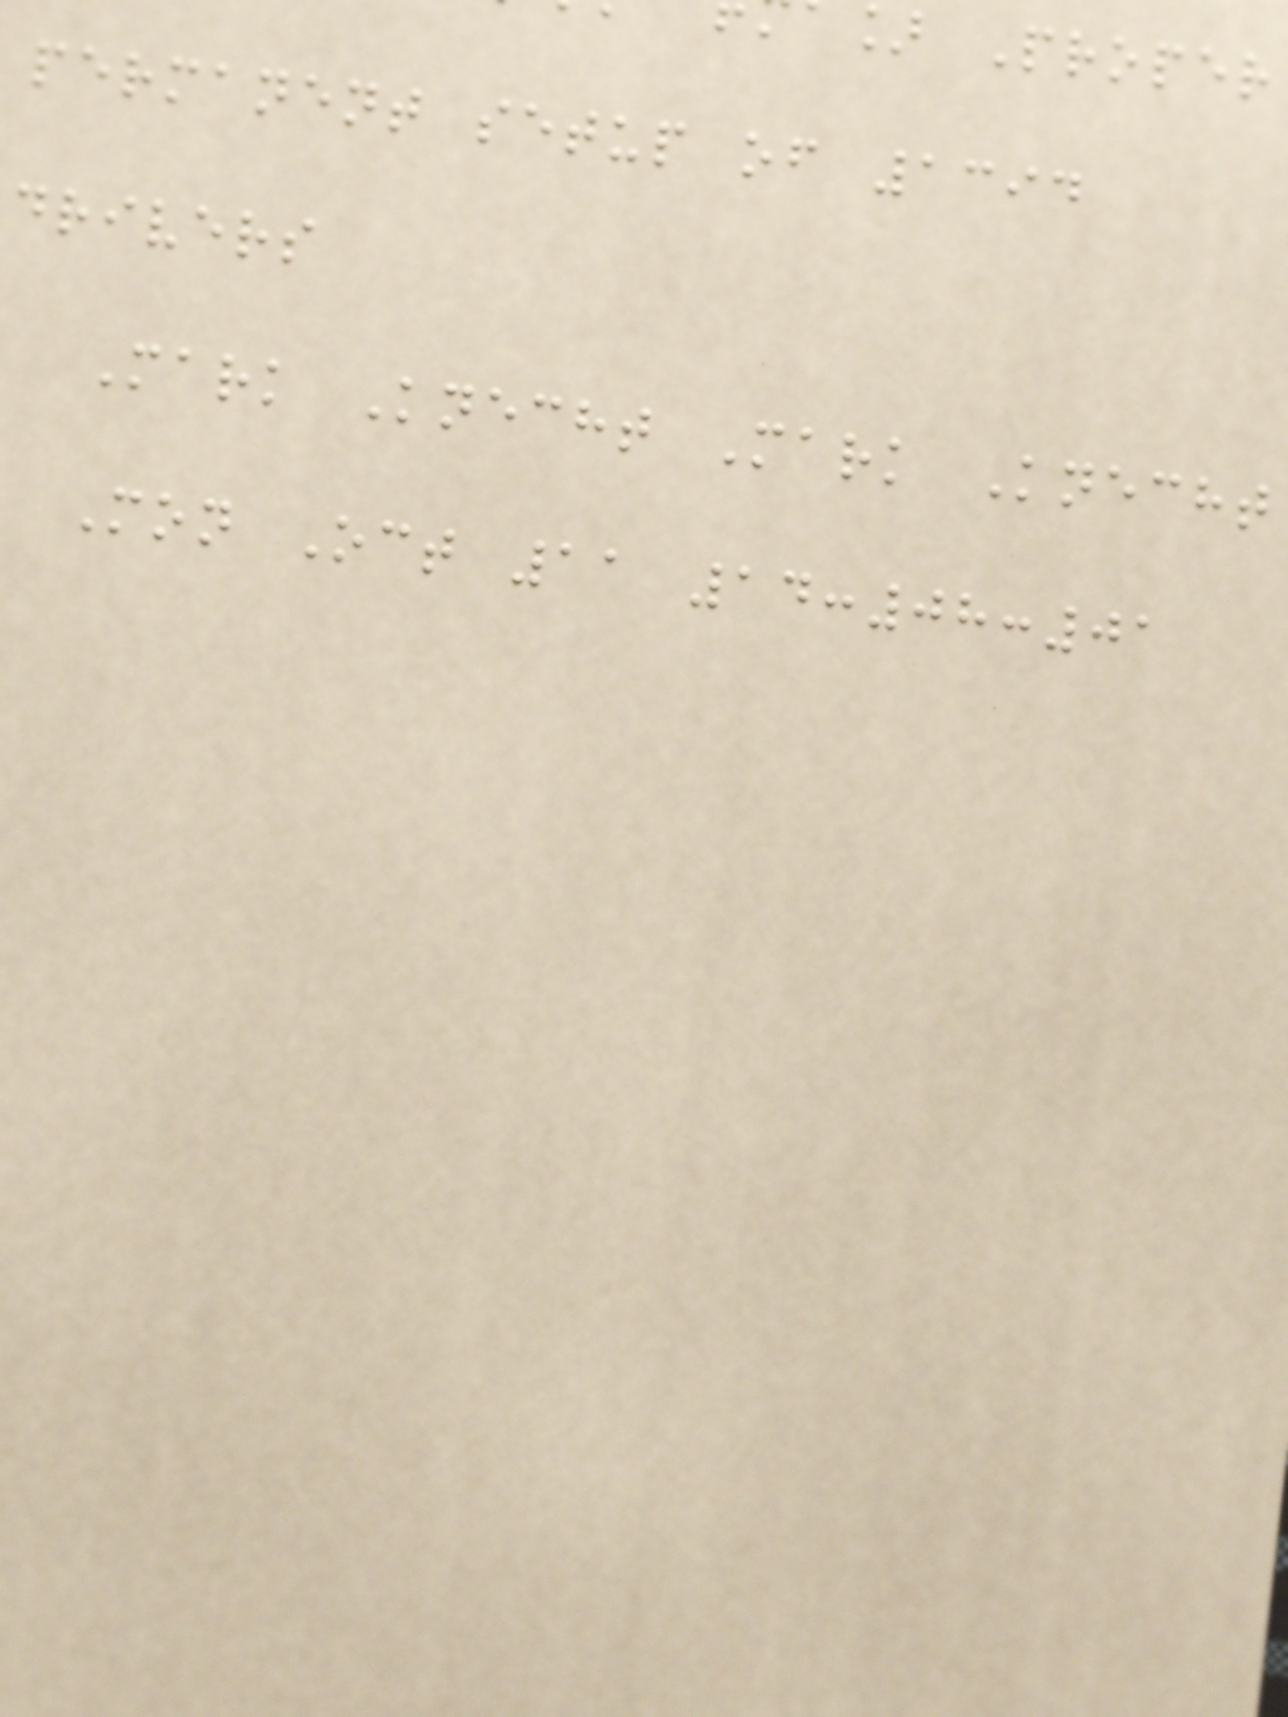] Proper
permanent setup of 1394
drivers
Mark Knecht Mark Knecht
Mon Oct 11 14:08:01
